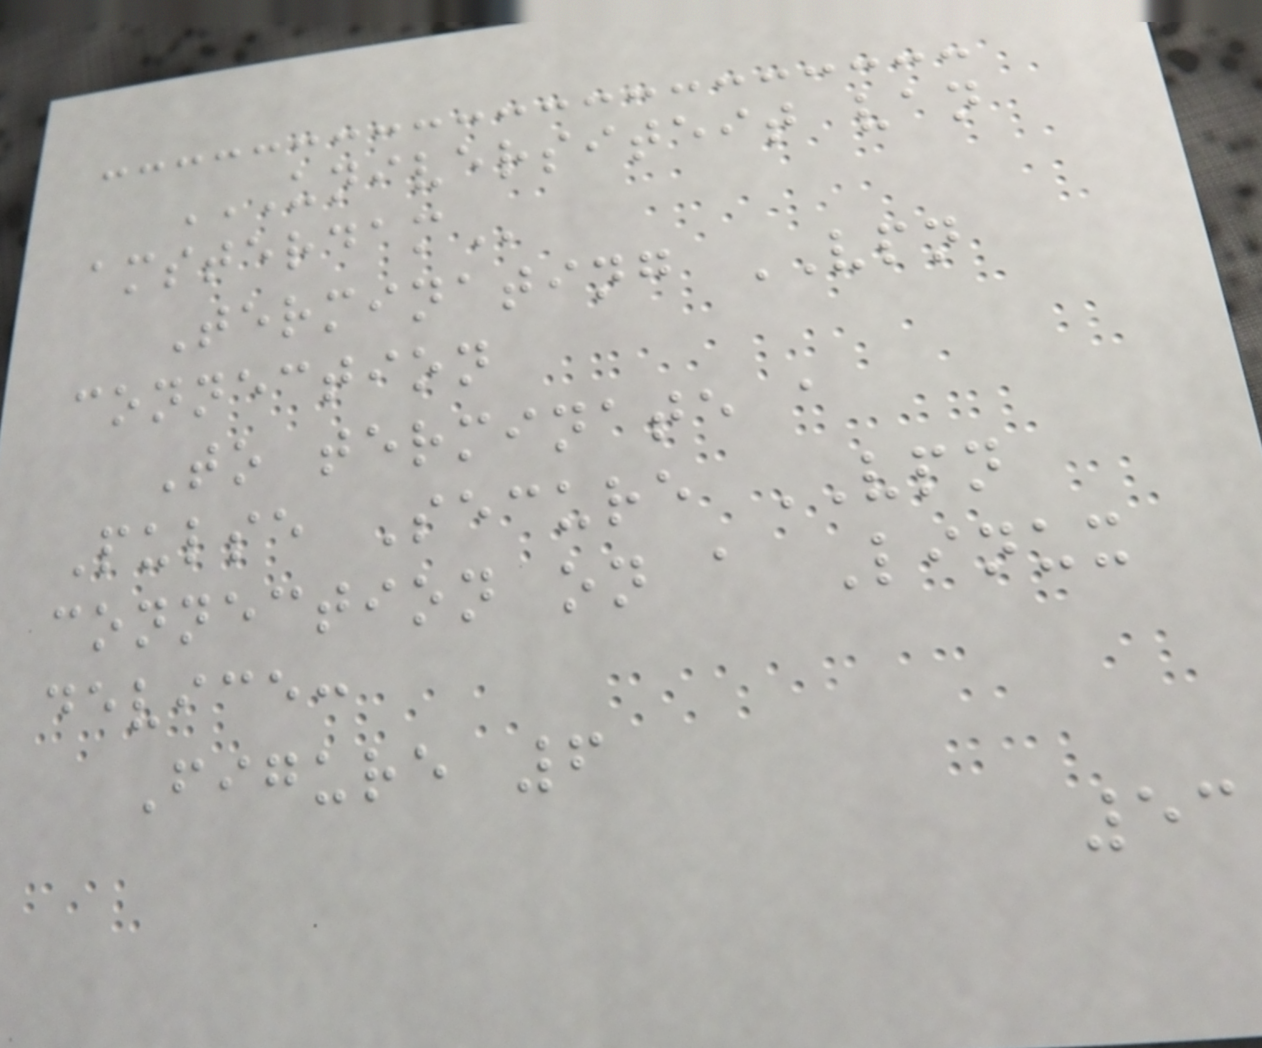UNIVERSITEIT VAN
AMSTERDAM
Terminating VPN
connection
To terminate a
Pulse Secure VPN
connection on a Linux
device:
Figure 6
53
